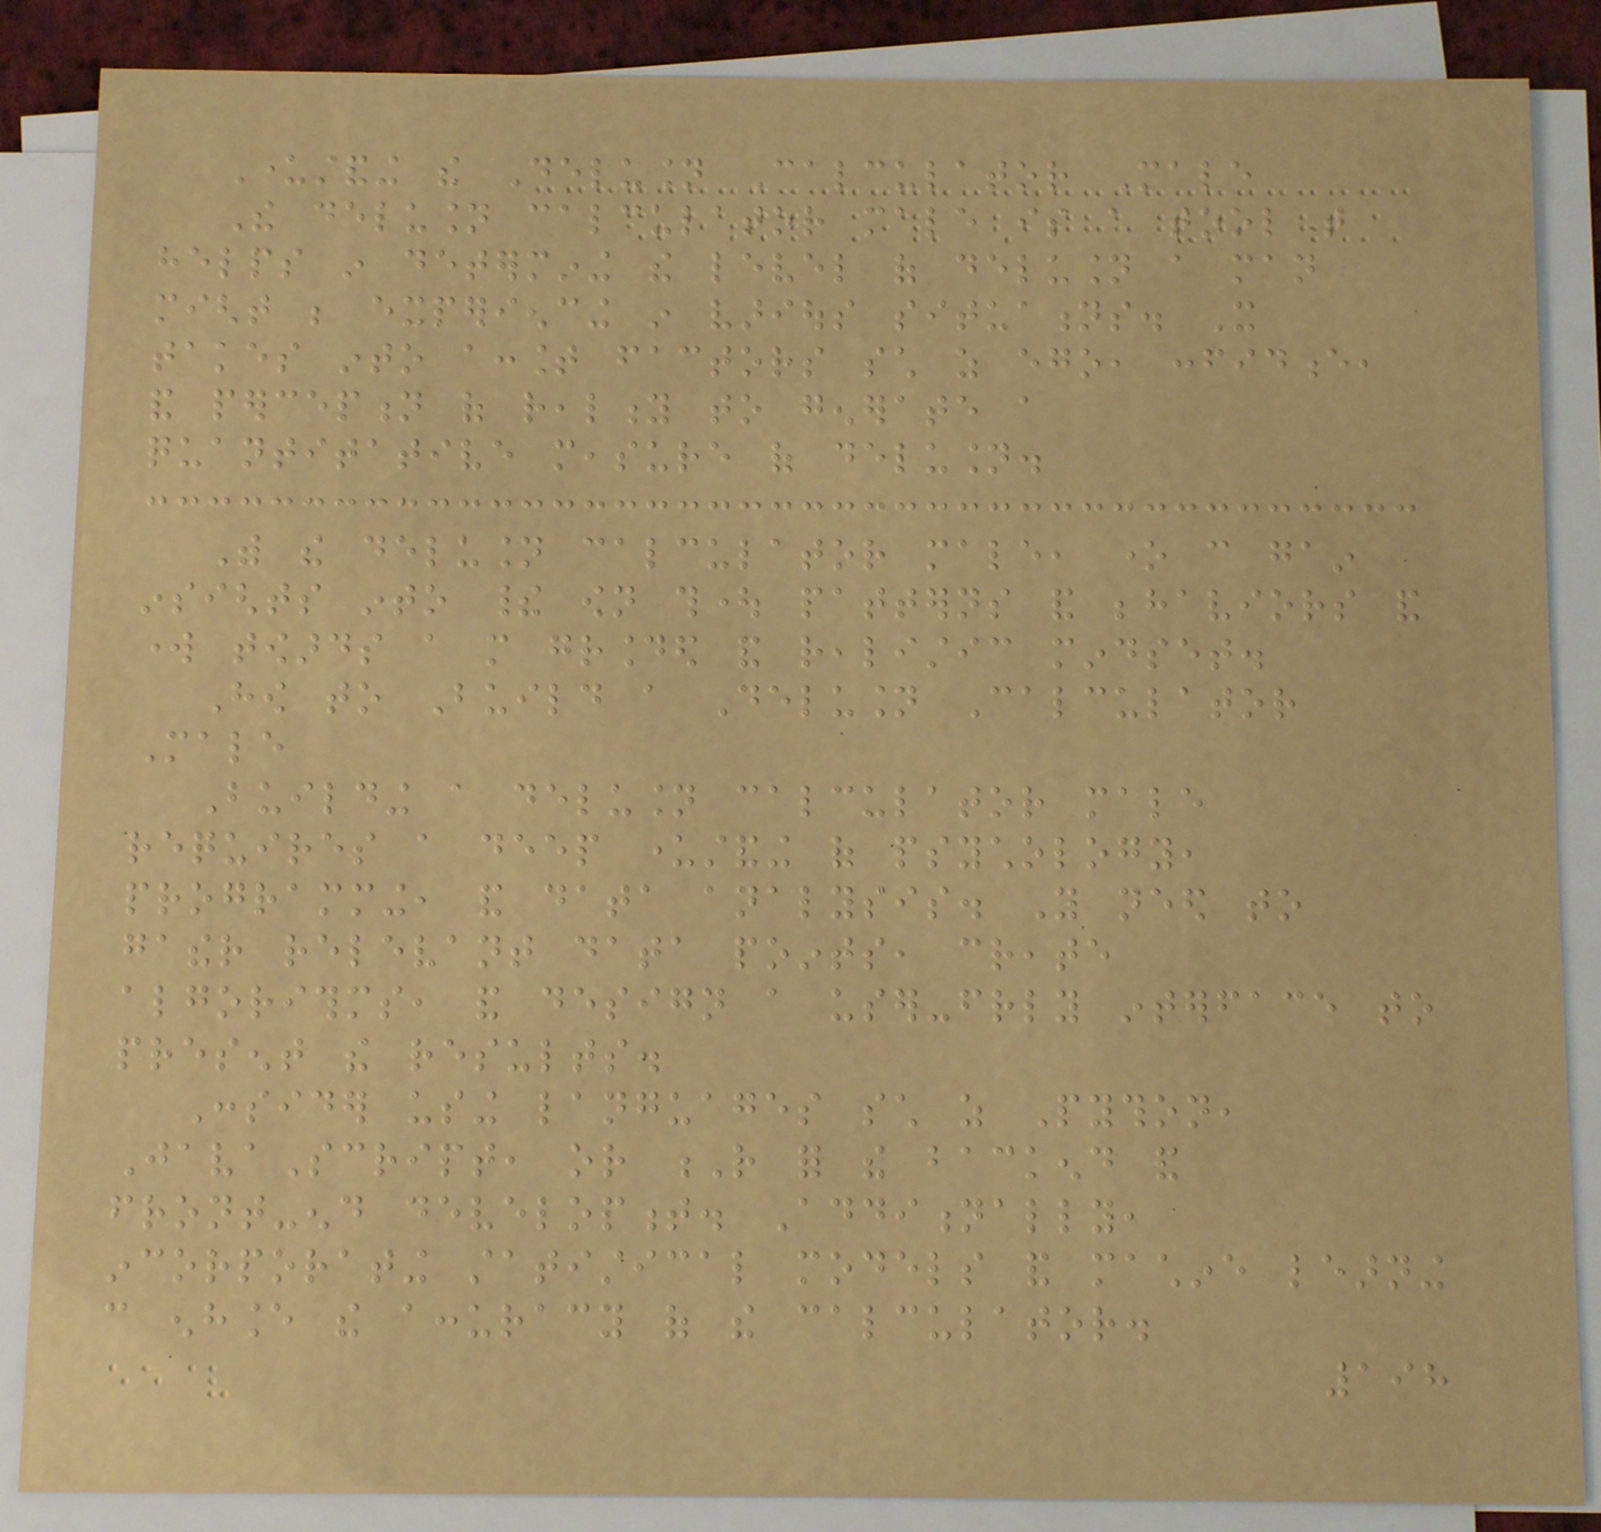Understanding the Delusion Calculator Male
The delusion calculator male is a tool that
helps in determining the level of delusion a man
might be experiencing in various situations. It
takes into account factors such as ego, confidence,
and perception of reality to generate a
quantitative measure of delusion.
With the delusion calculator male, one can gain
insights into their own thought patterns and behaviors and
work towards a more grounded and realistic mindset.
How to Build a Delusion Calculator
Male
Building a delusion calculator male
requires a deep understanding of psychology,
programming, and data analysis. You need to
gather relevant data points, create
algorithms, and design a user-friendly interface to
present the results.
Consider using languages such as Python,
JavaScript, or R for the backend and
front-end development. Additionally,
incorporating statistical models and machine learning
can enhance the accuracy of the calculator.
198
